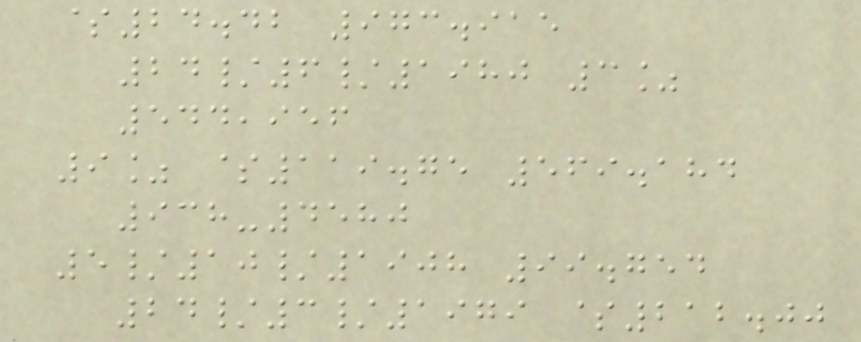$24.42 973.915
24/6/1980 3%
544,956
9% $119.75 569.184
938-4580
5/10/1908 99.754
24/3/1979 $212.00
